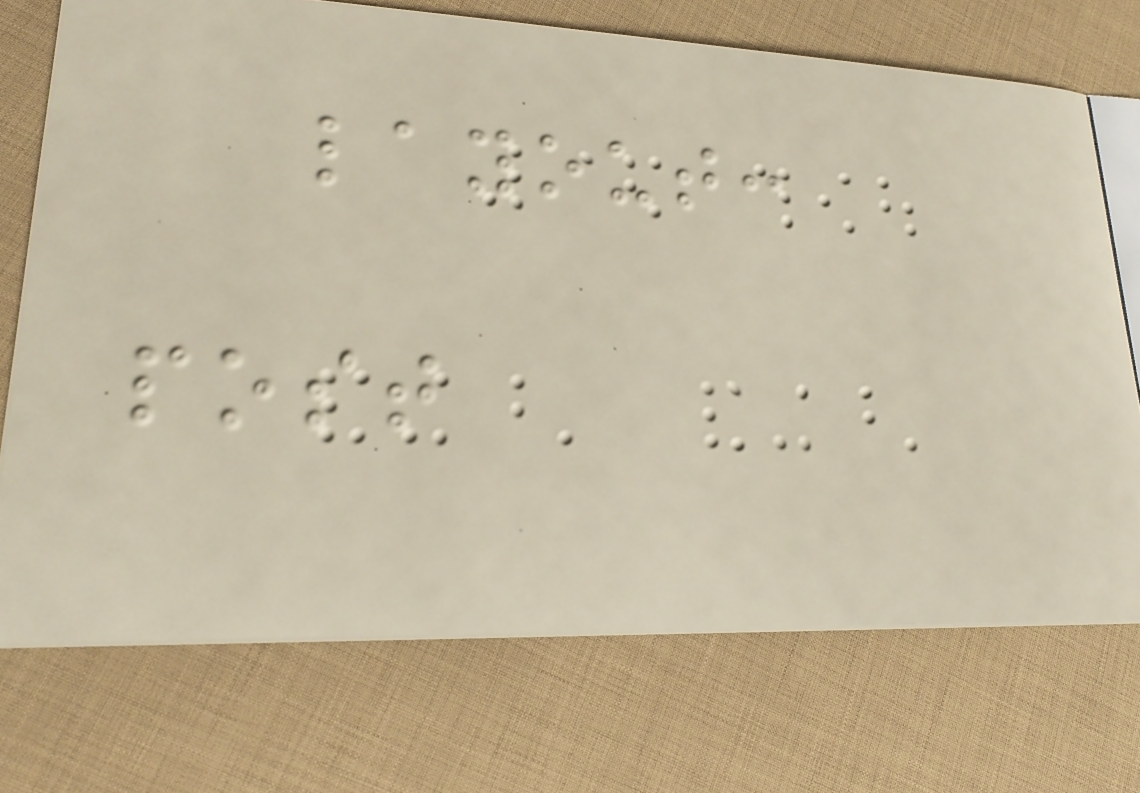layout:
post
